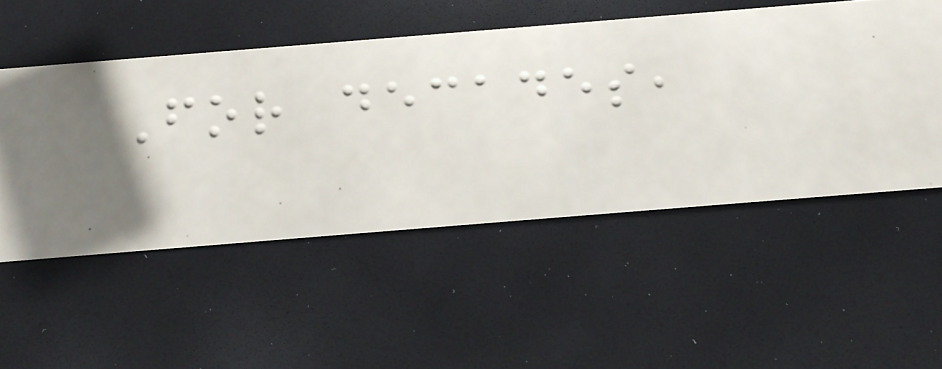For decades,
